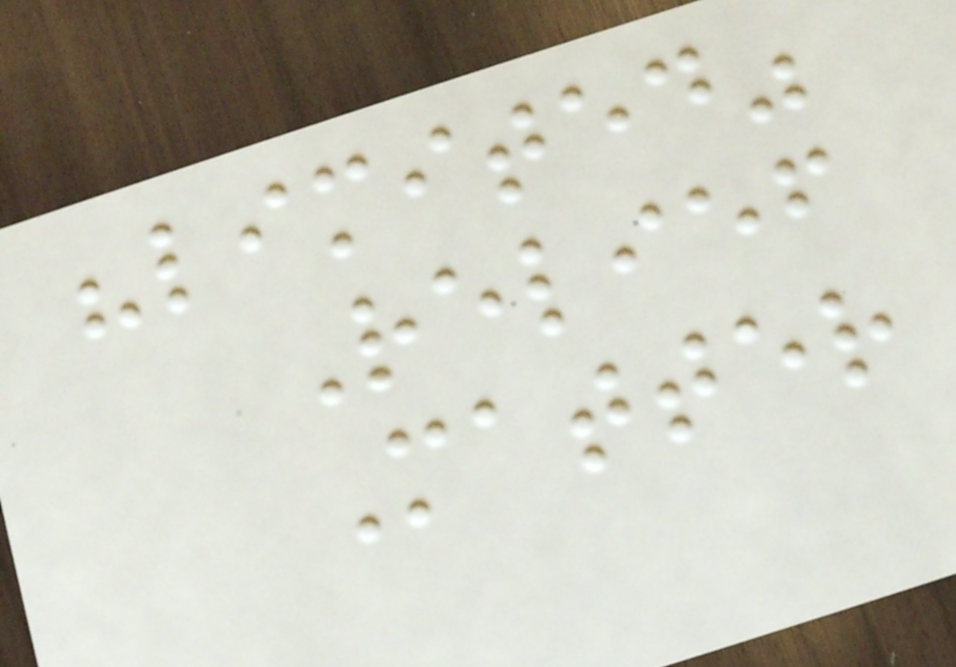"limited"
Relief
Matter
